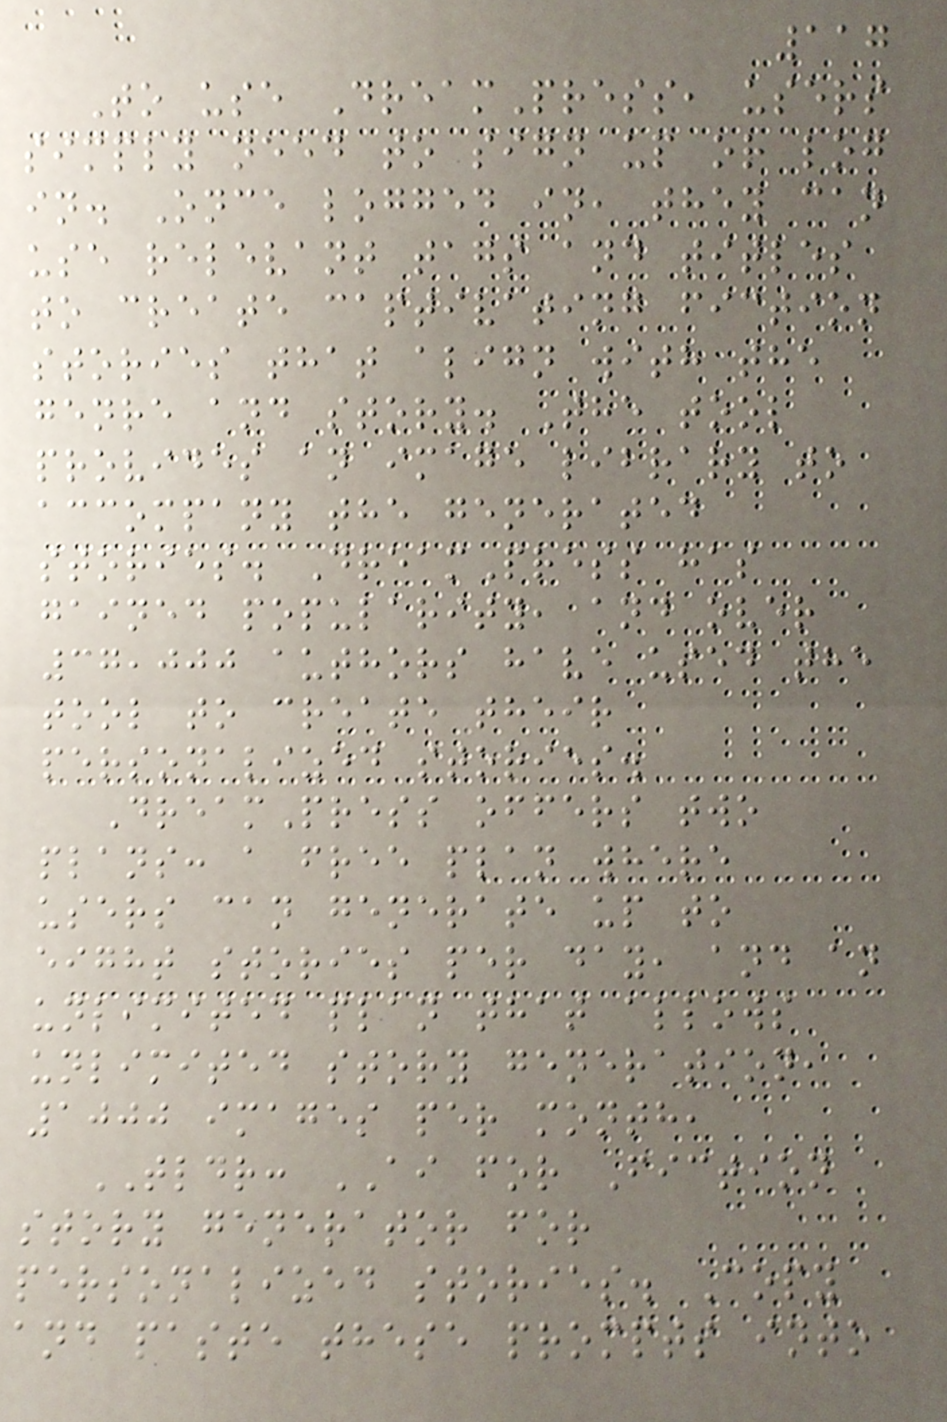117
To use DreamPress, users
simply need to sign up or log
in. Once logged in, they can
use relevant tags and titles
to create captivating fiction
stories that align with the
genre and story. The tool
provides an image library to
accompany the generated
stories. DreamPress has
gained popularity, and over
37,000 authors have used the
tool to create their
personalized stories.
DreamPress offers two
plans: a free plan where
users can generate up to
eight stories per day, and an
unlimited plan that allows
unlimited story generation,
1000 images per month,
TLDR: AI for Fiction
story generator for
personalized stories. Copy
and paste these prompts into
